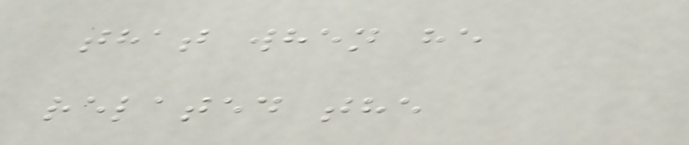that when he
related the
